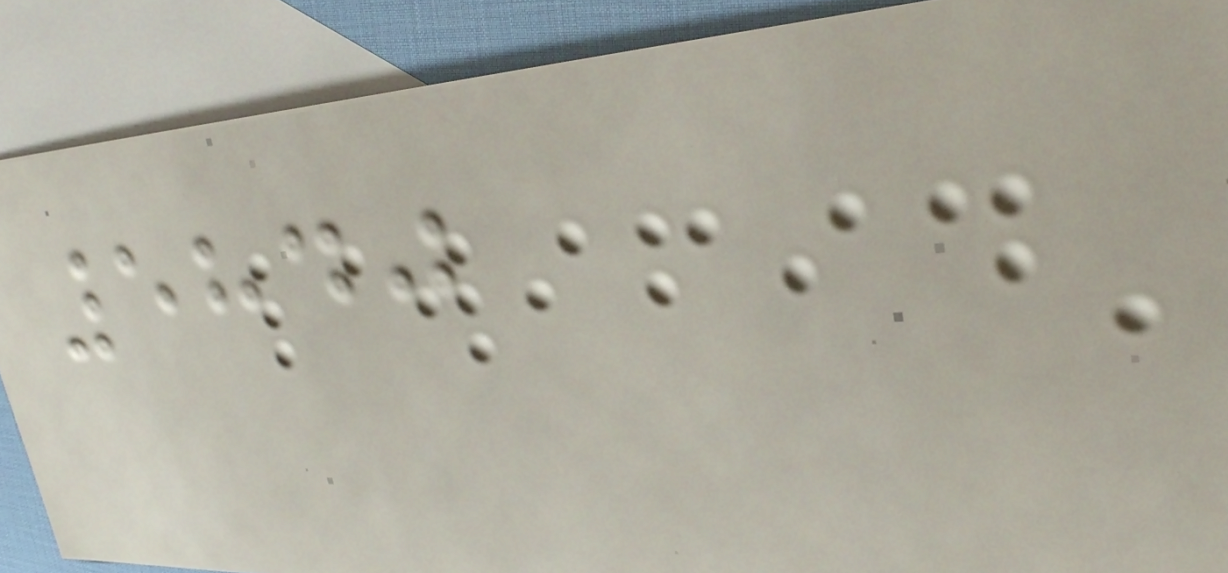5840
